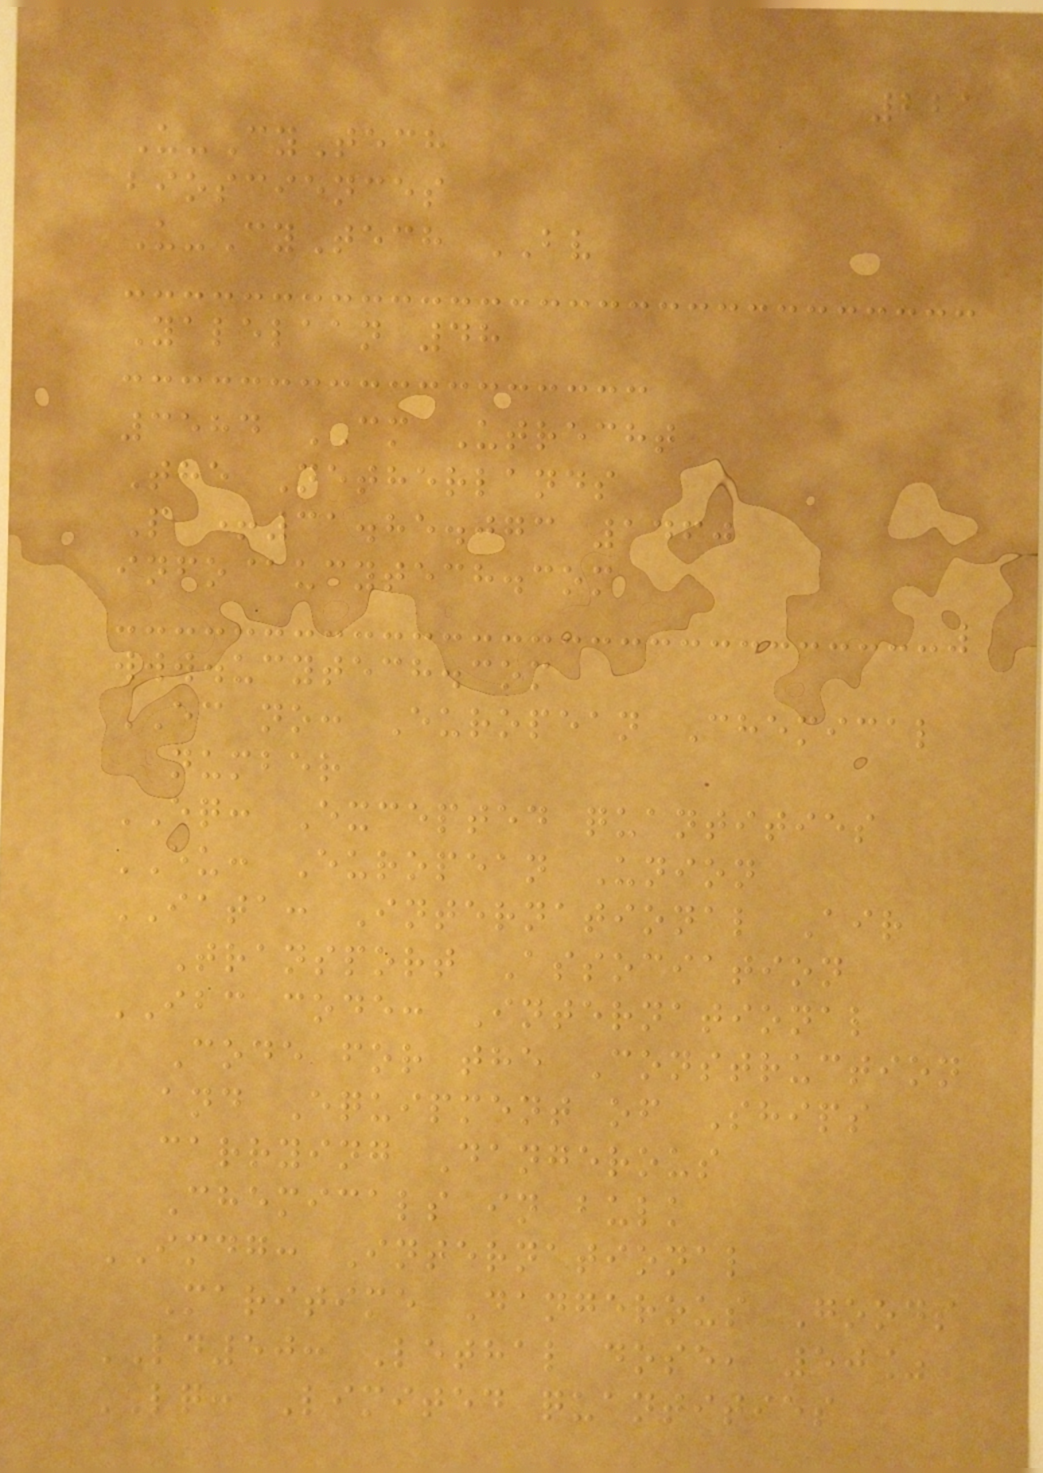221
U-CyTech
biosciences
U-CyTech BV
Yalelaan 48
3584 CM Utrecht
The Netherlands
P +31.85.073 1460
info@ucytech.com
www.ucytech.com
EC no: European Chemical
number
EQ: Excepted quantities
EU: European Union
IATA: International Air
Transport Association
IBC code: International
Code for the Construction
and Equipment of Ships
carrying Dangerous
Chemicals in bulk
IMDG: International
Maritime Dangerous Goods
LD50: Lethal dose, 50%
LQ: Limited quantities
